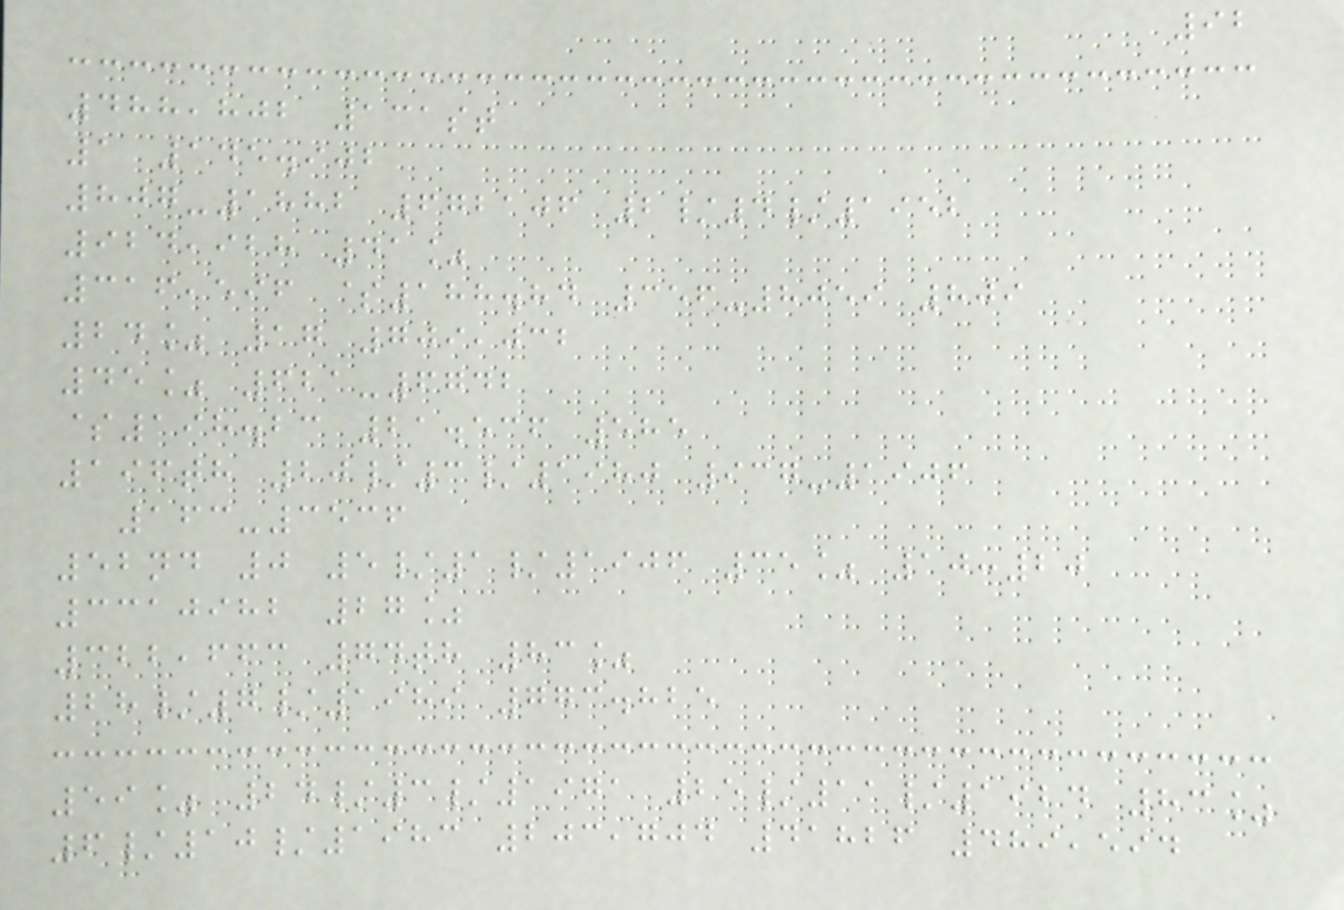92
488,802 131st
1 145.902
807-1882 672106 2/4/1952
924,928 41%
316,596 $188.84 356-8059 809
24% 17 709,032
45% 621-6742
$198.23 21.536 585
196th 20/3/1980 937-1906
163-3536
52nd 0 5/1/1906 35% 10:20
3310982 27%
322,663 74th 83%
28/7/1989 773.825
59% 24/3/1971 25/11/1924 83%
6/10/1983 203,704 41826 489,594
